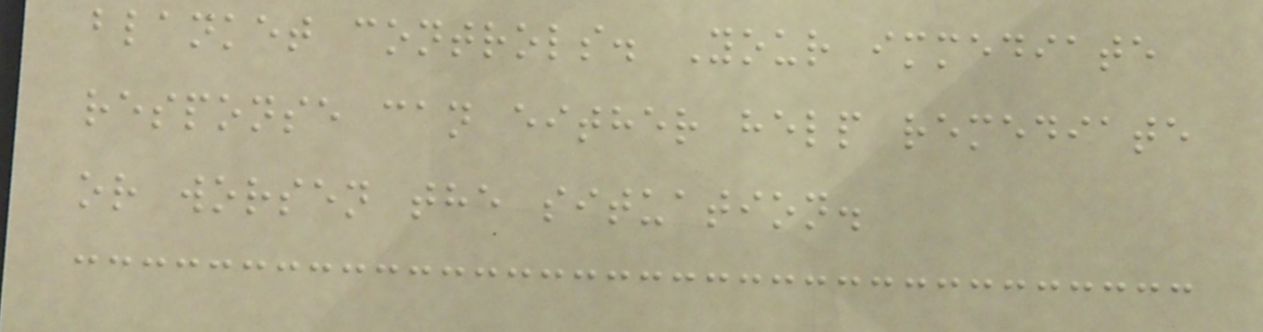blanket controls. Your immediate
response can either help remediate
or worsen the situation.
